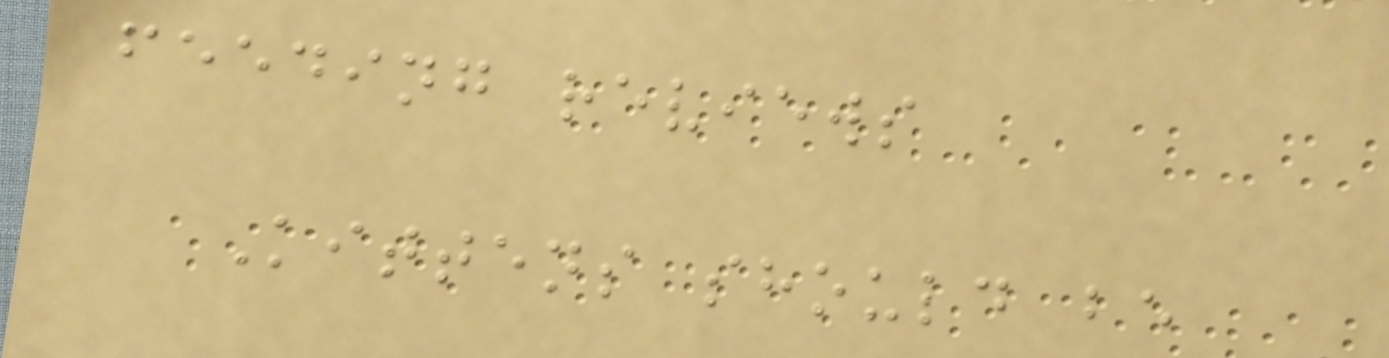feeding reviews
Kittens should be
